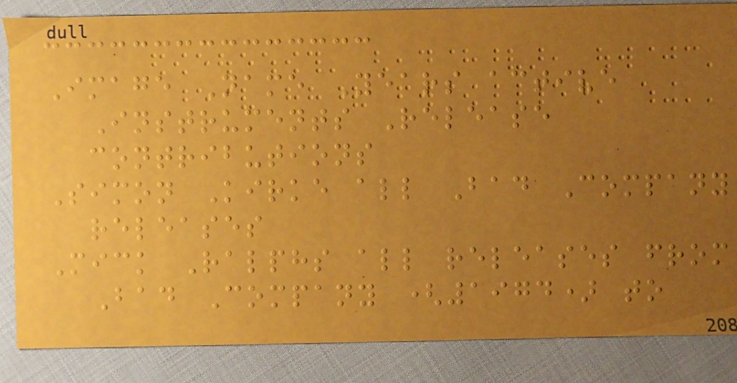Image Name Years active
Instruments Release
contributions
Simon Kirke all Bad Company
releases
Mick Ralphs all releases from
Bad Company (1974) to
